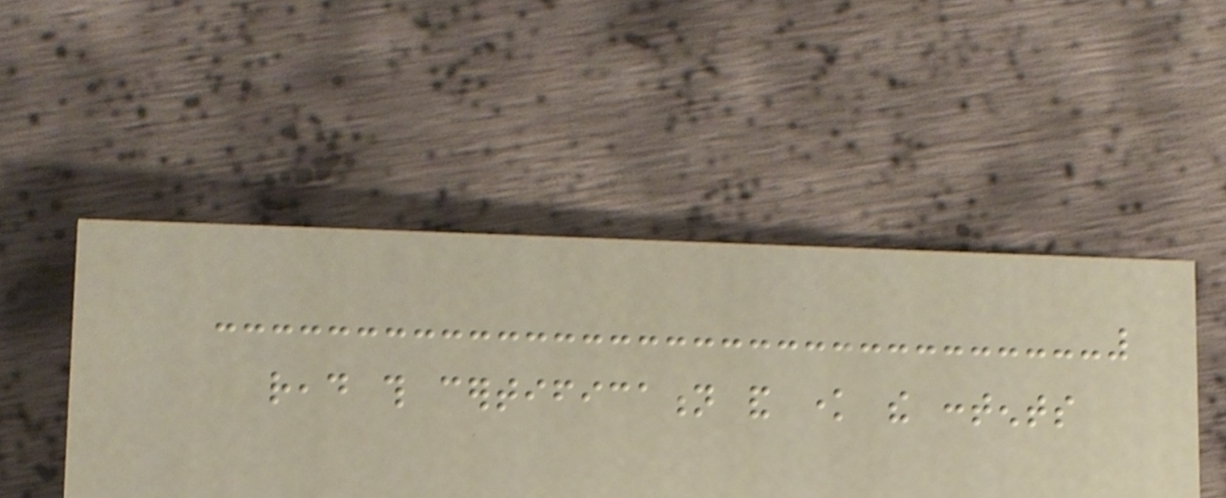read this certification and know the contents
